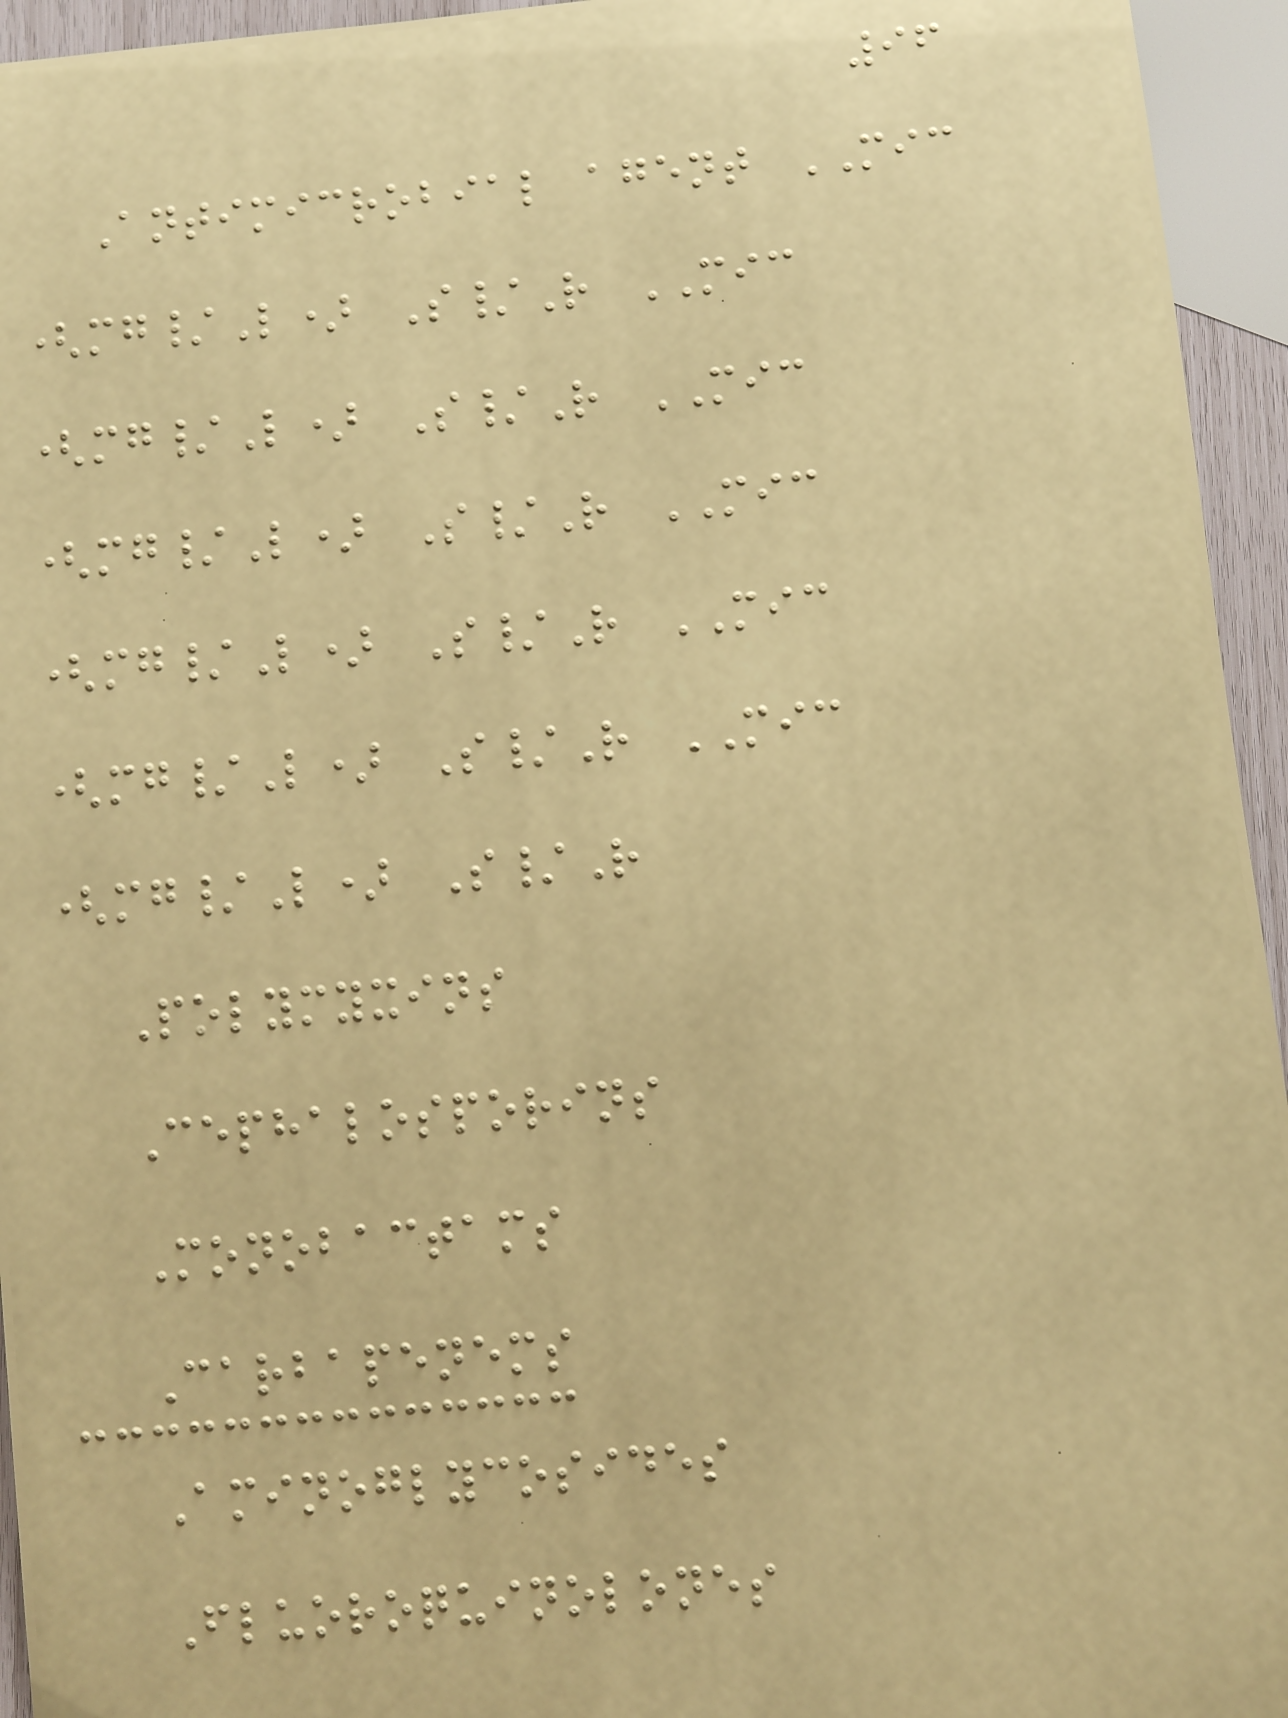96
Antimicrobial agent MIC
(mg/L) S/R MIC
(mg/L) S/R MIC
(mg/L) S/R MIC
(mg/L) S/R MIC
(mg/L) S/R MIC
(mg/L) S/R
Polymyxins
Cephalosporins
Monobactams
Carbapenems
Aminoglycosides
Fluoroquinolones
